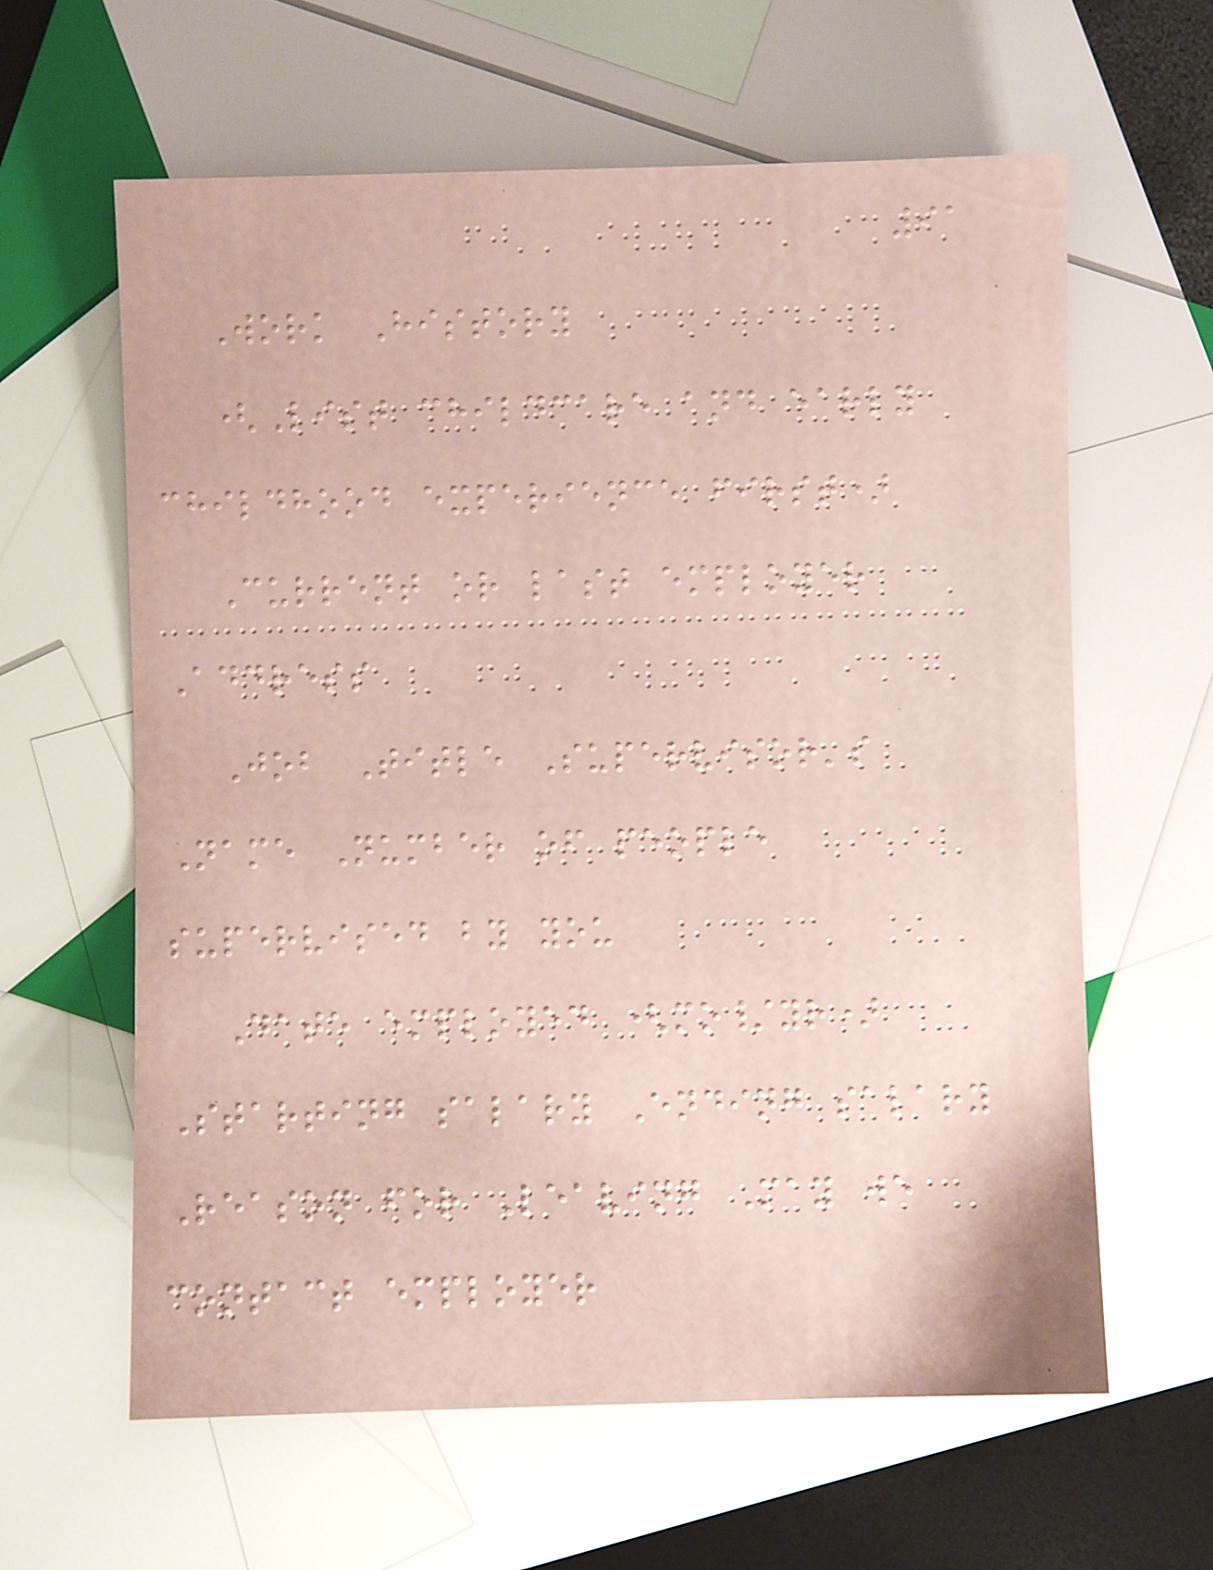91
Work History
(List childcare and early
childhood experience first)
Current or last employer
Address
Job Title Supervisor's
Name Number of people
supervised by you
Date employed (mo/yr)
Starting salary Ending salary
Reason for Leaving May we
contact employer
